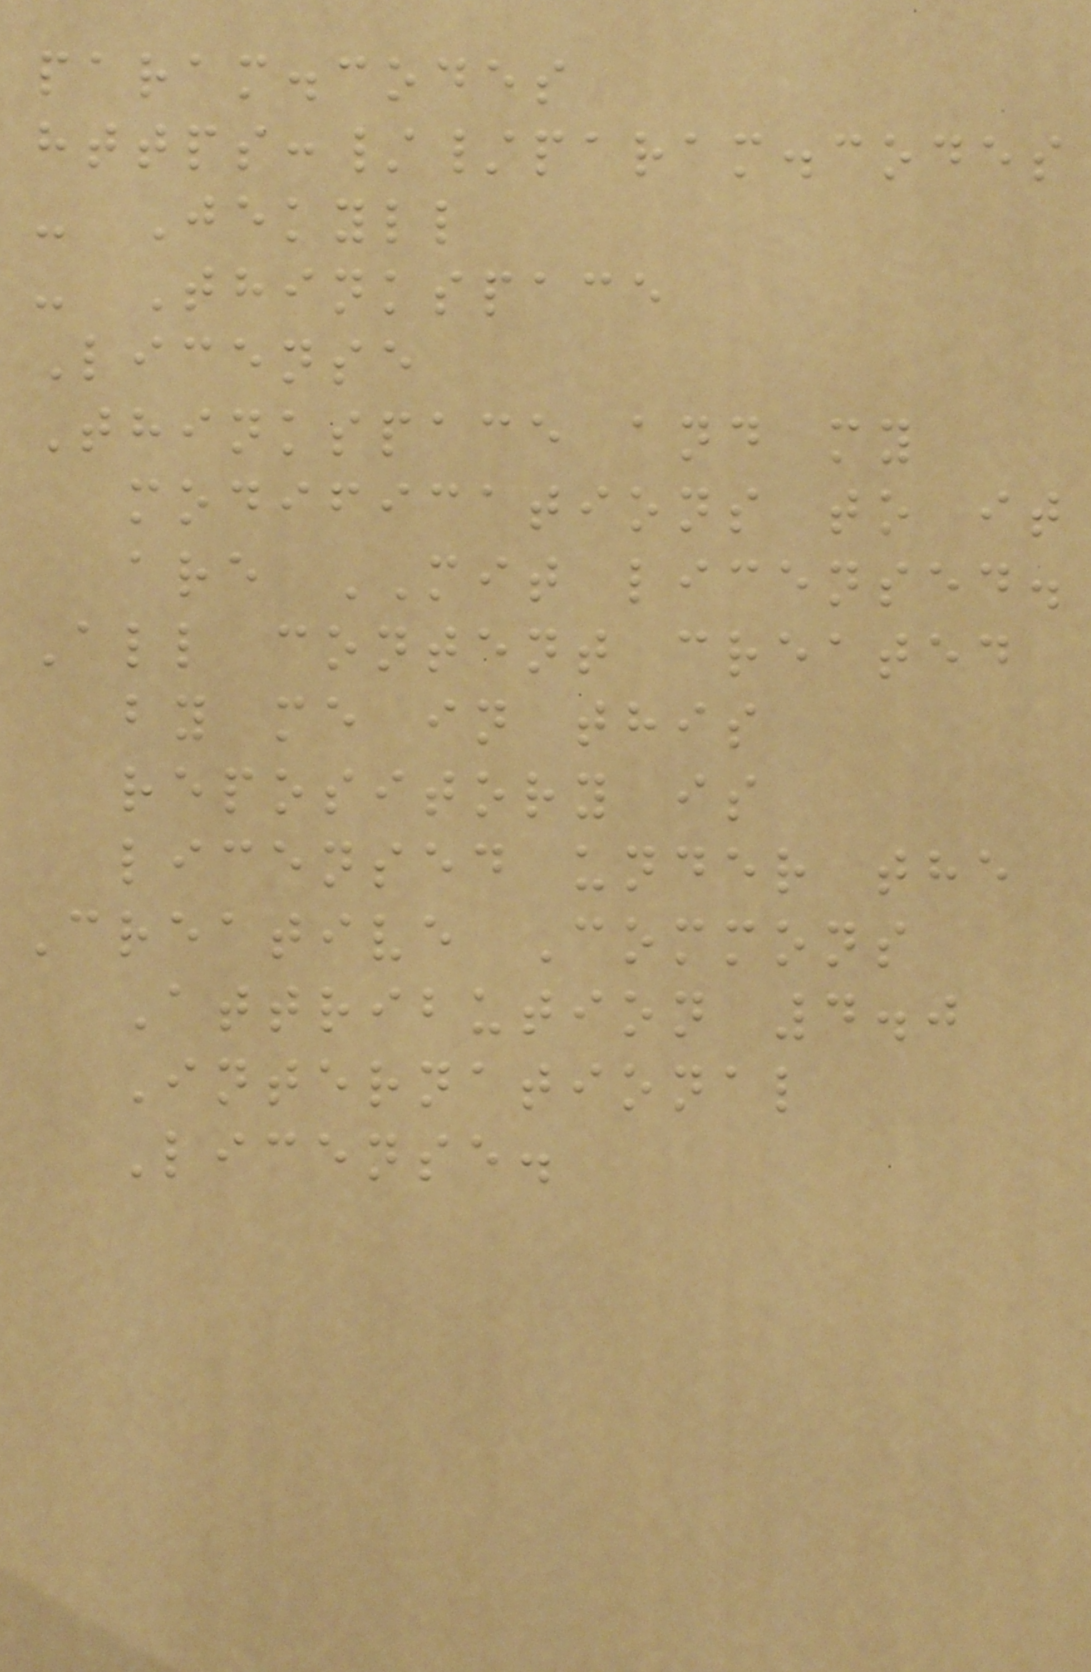param.codes
https://param.codes
- Jekyll
- Thinkspace
License
Thinkspace and my
modifications to it
are MIT licensed.
All content created
by me in this
repository is
licensed under the
Creative Commons
Attribution 4.0
International
License.
